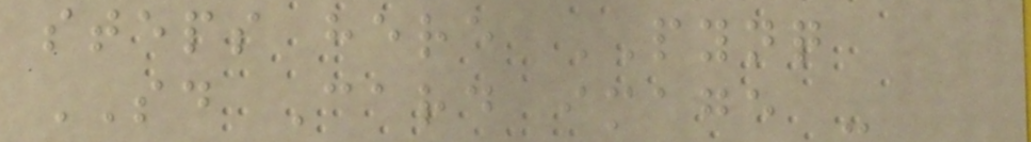steps here PYNQ
SD Card image -
